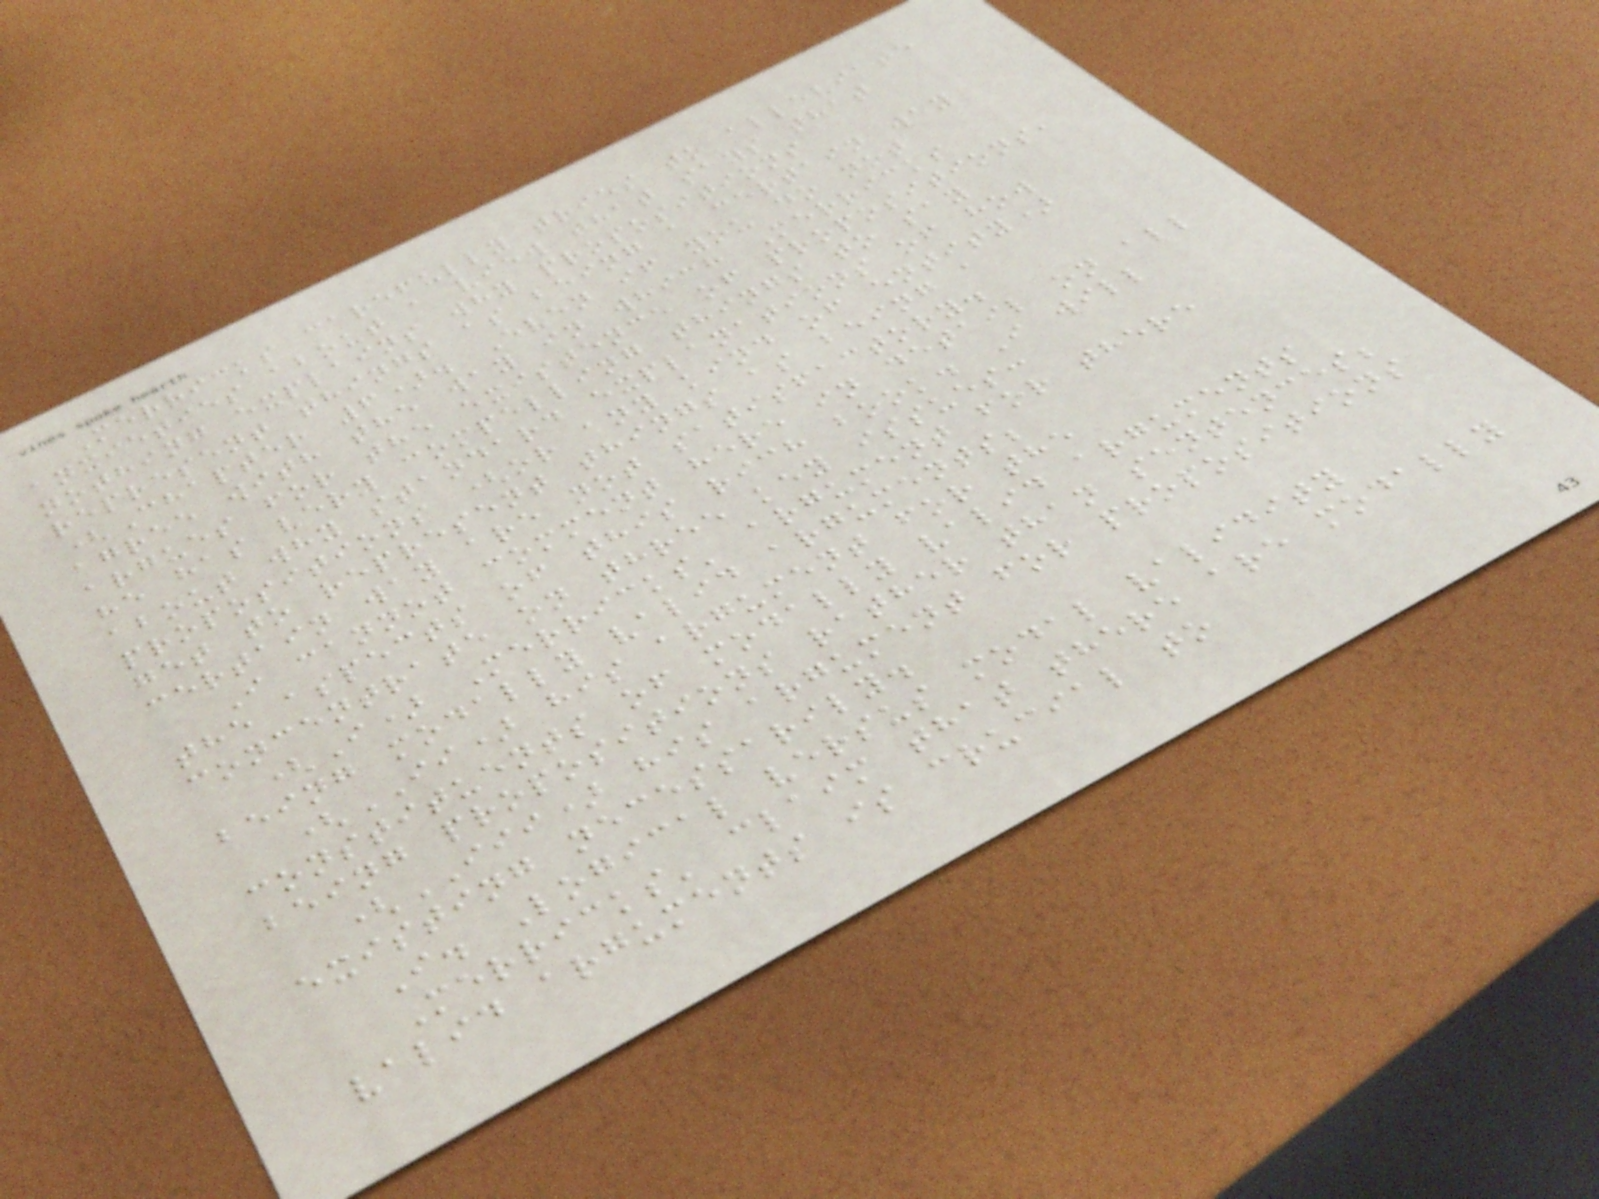Merricks carefully tries to alleviate
anxieties about a view that says that
nothing explains why propositions
represent things as being a certain way
(Chapter 6). Even if you do not
agree with the way in which Merricks
argues for the existence of propositions,
he has very compelling things to say
about why standard explanations of how
propositions (or any kind of entity)
get to represent things as being a
certain way are not satisfactory.
I cannot comment here in detail on all
the aspects of this rich book. I will
concentrate on three key issues:
(I) Merricks' argument for there
being modally valid arguments;
(II) his argument for the
constituents of modally valid arguments
being propositions rather than sentences;
(III) his argument for propositions
existing necessarily.
I. Logical versus modal validity
Merricks' claim that there are modally
valid arguments is crucial to
